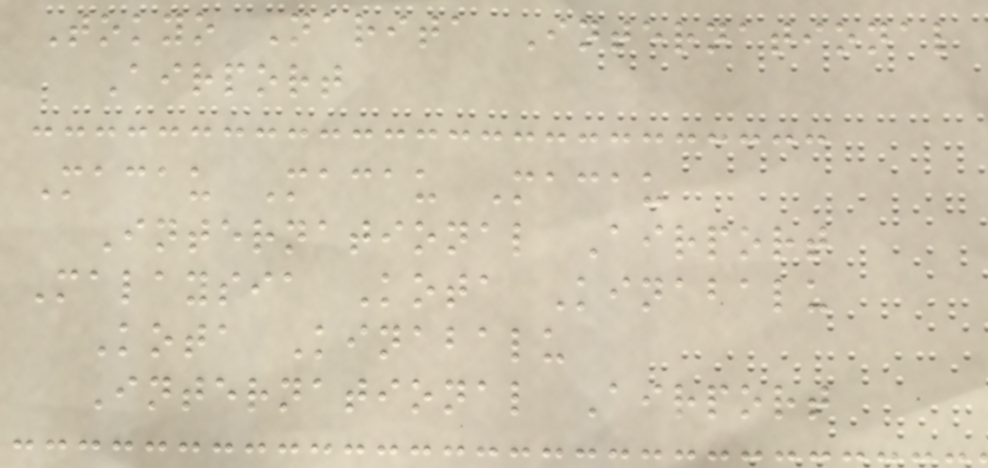Tokyo Narita International
Airport
Macau Macau Macau
International Airport
Malaysia Kota Kinabalu
Kota Kinabalu
International Airport
